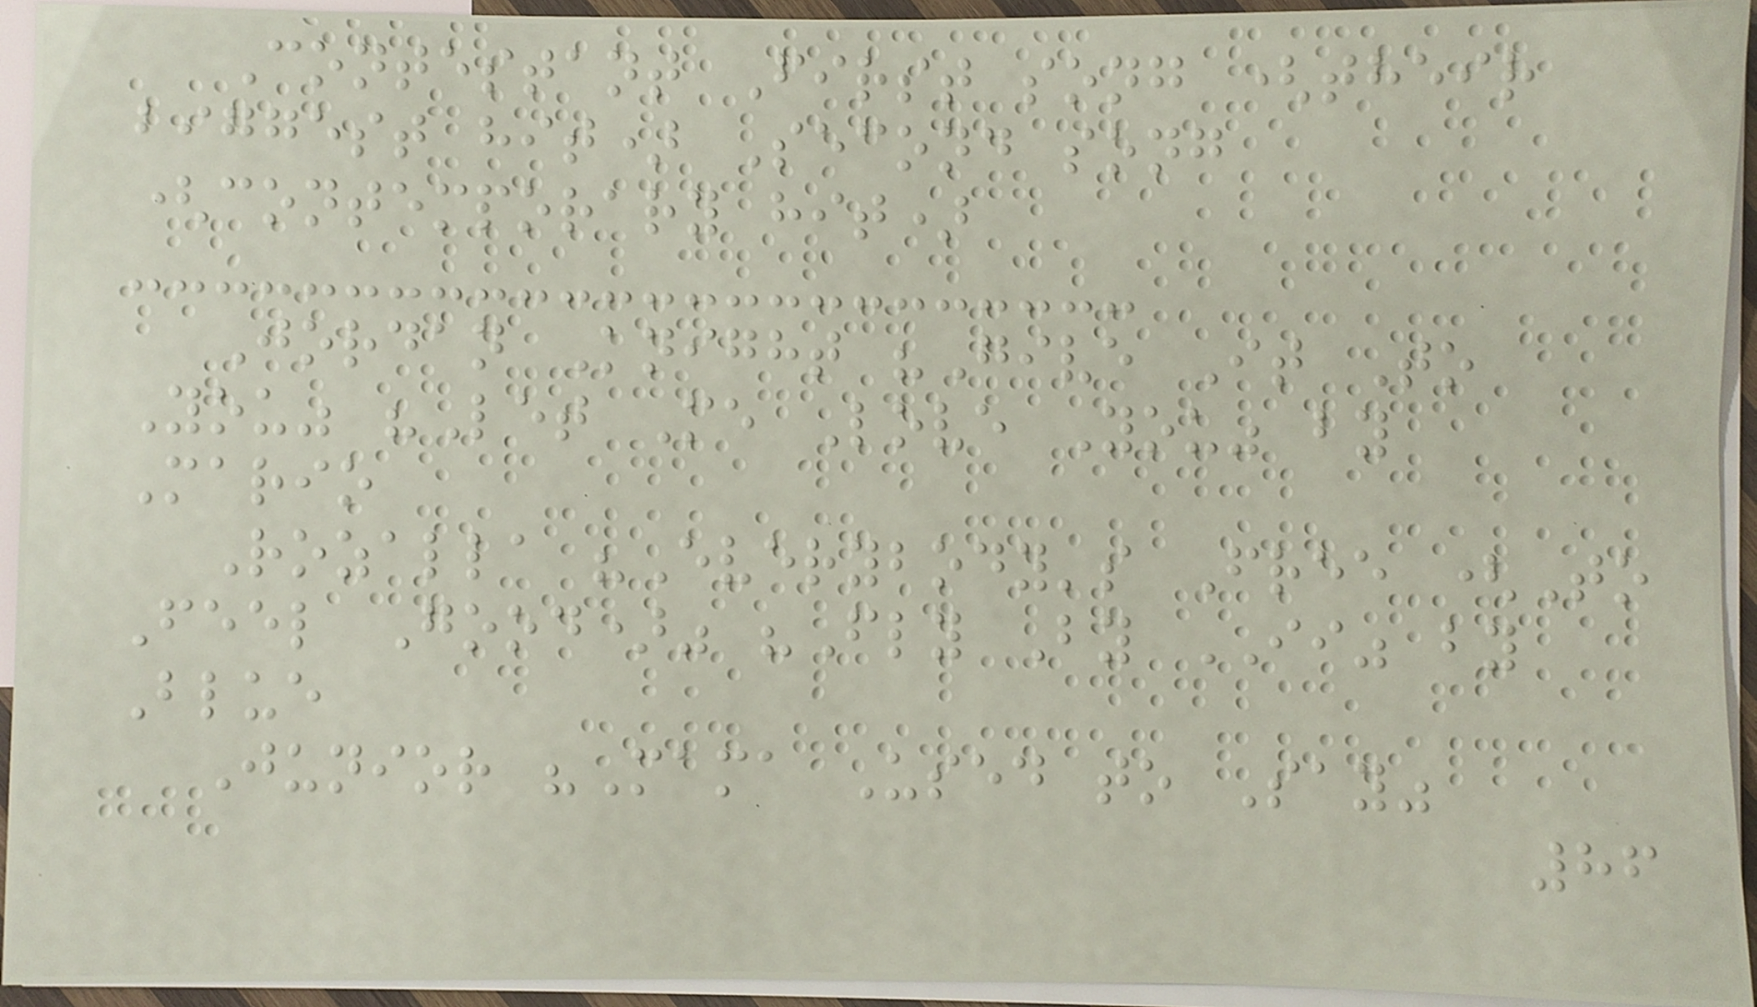Contestant First song (their
biggest hit) Second song
(contemporary hit)
Jordan Knight "Give It To
You" "Let Me Love You" by
Mario
Rozalla "Everybody's Free (To
Feel Good)" "Fly By II" by
Blue
Junior "Mama Used to Say"
86
